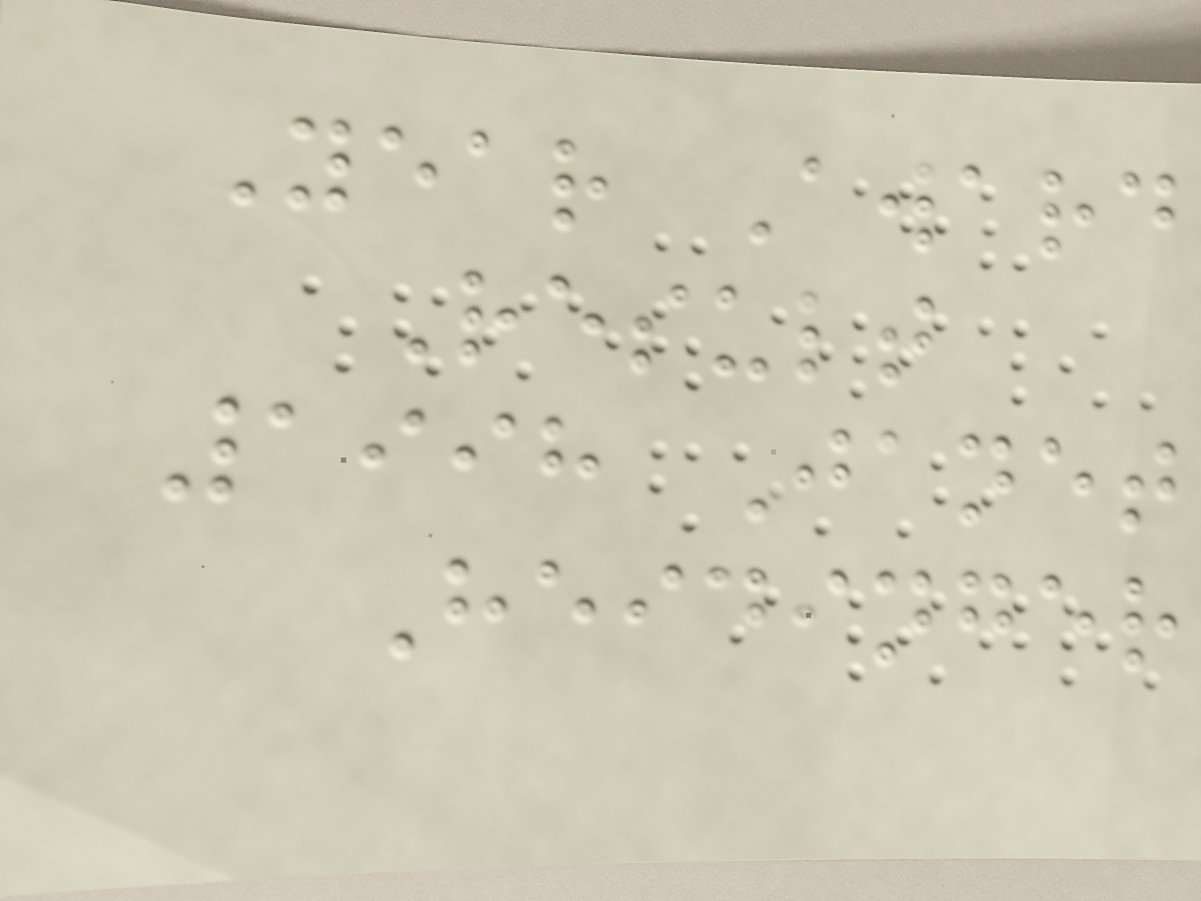Year Award
Result
1998 Janet
Heidinger
